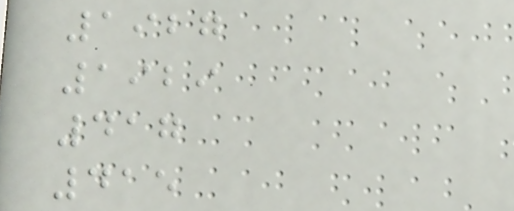1927
1929
417
415
